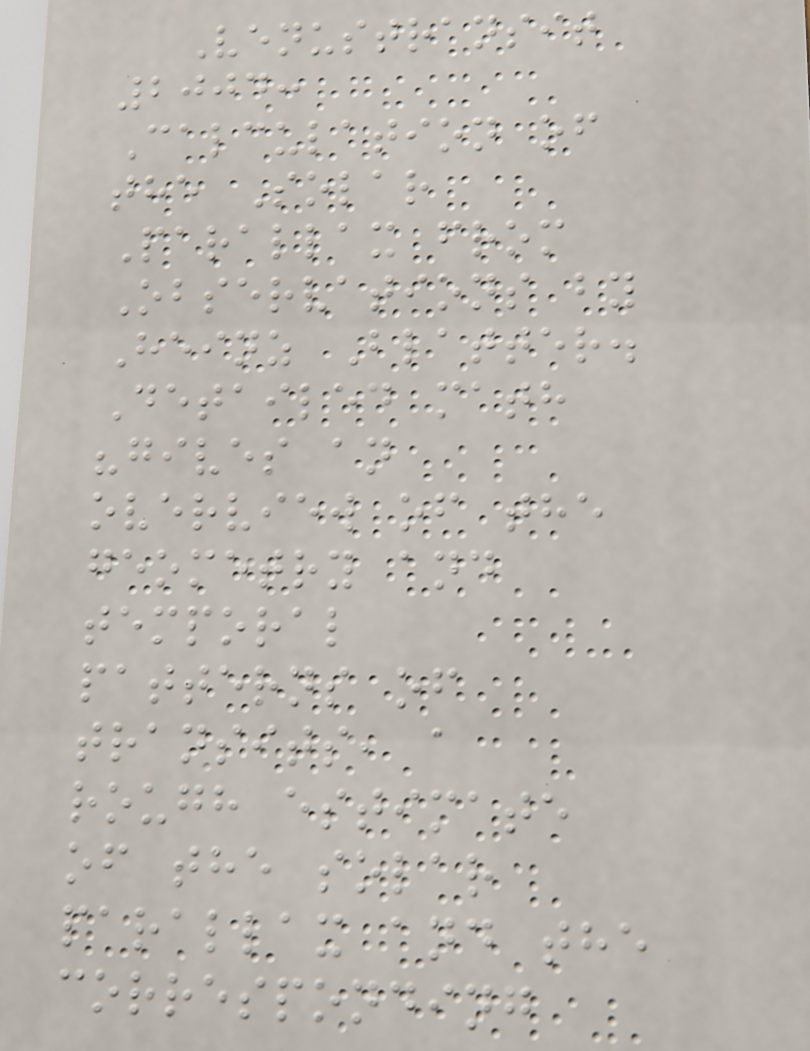Venustransit
2004:
Calculation of
the Solar
Parallax from
Observations by
Heinz Blatter.
Detailed math
"gives an
overview of the
geometry and
temporal
patterns of
transits, a
rough estimate
of the solar
parallax and the
corresponding
